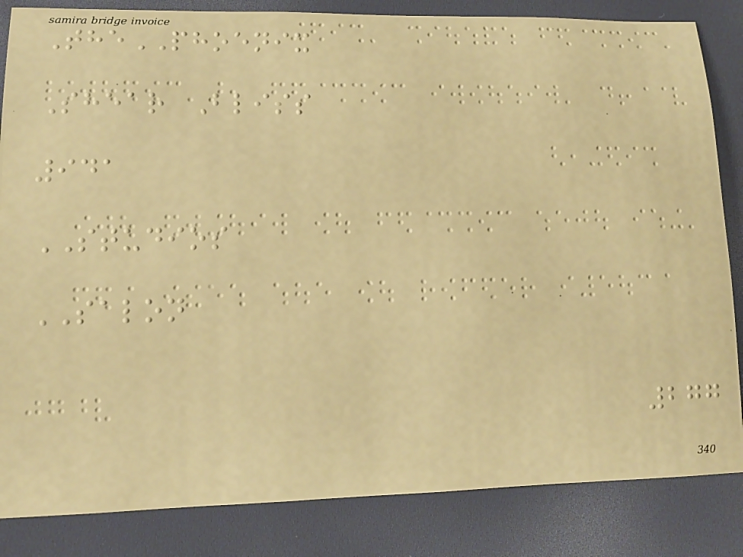ThePHOENIX
Shear Bliss
941
STUDIOS
SALON
277
